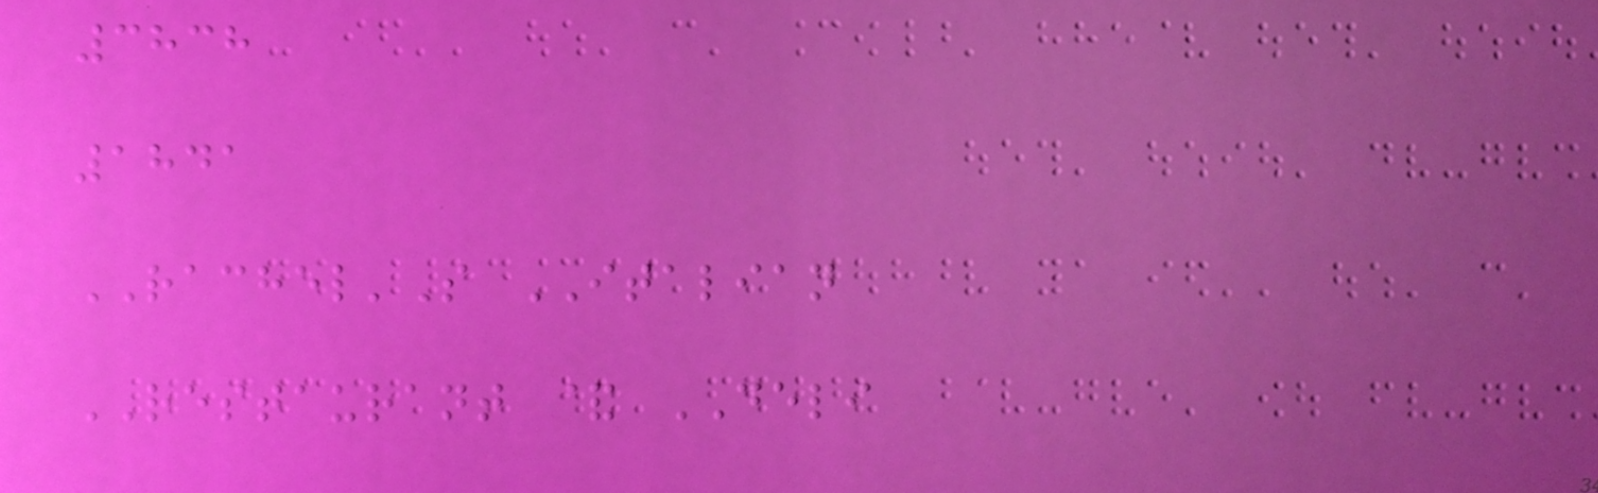3838
1841
RACHEL'S ITALIAN
RESTAURANT & DELI
